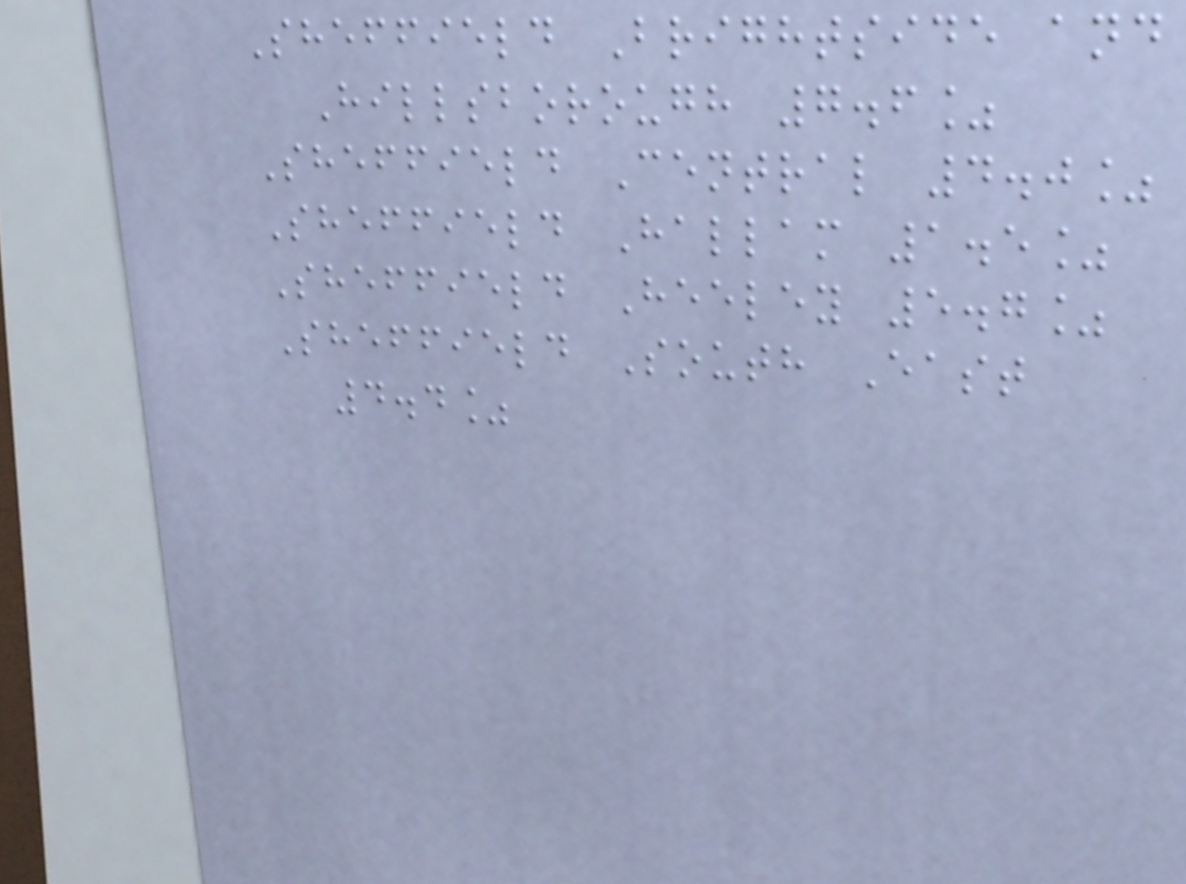Sheffield Brightside and
Hillsborough 7.6%
Sheffield Central 4.0%
Sheffield Hallam 1.5%
Sheffield Heeley 5.7%
Sheffield South East
4.4%
